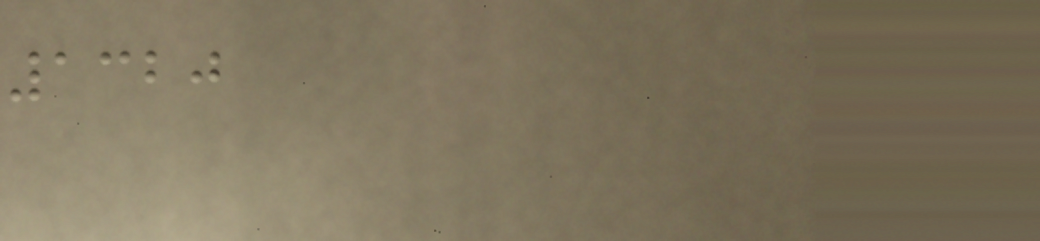1320
